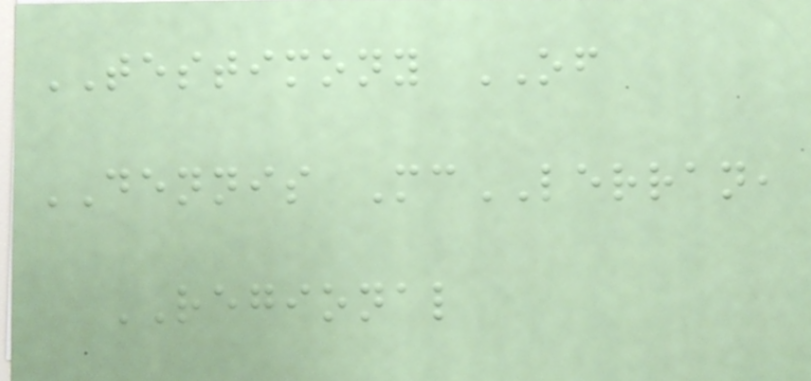TESTIMONY OF
DENNIS McLERRAN,
REGIONAL
